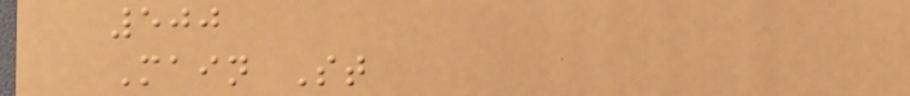500
Main St
